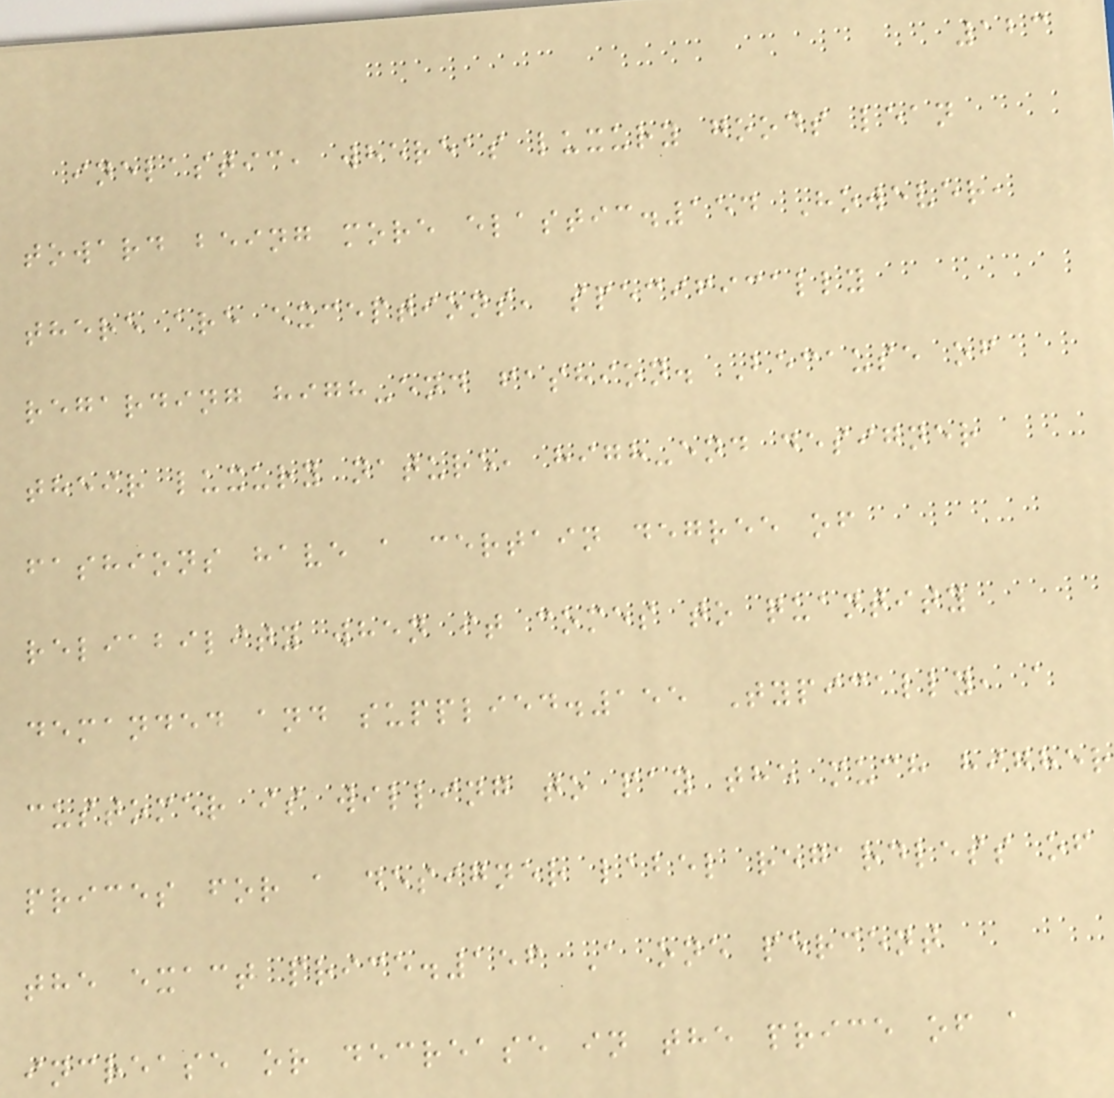123
inelastic, whereas luxury goods lean
toward being more elastic.154 However,
there are exceptions, specifically
regarding high-end fashion. Because of
their luxury nature, high-end designer
fashions have a certain degree of
reliability when it comes to quantity
demanded and supplied.155 Typically, a
customer is willing to pay the much higher
prices for a designer label regardless of
the exact price.156 A one percent
increase or decrease in the price of a
